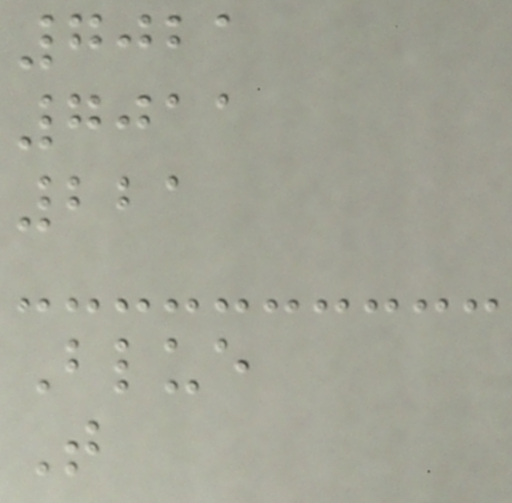7021
7011
221
Blue
T
